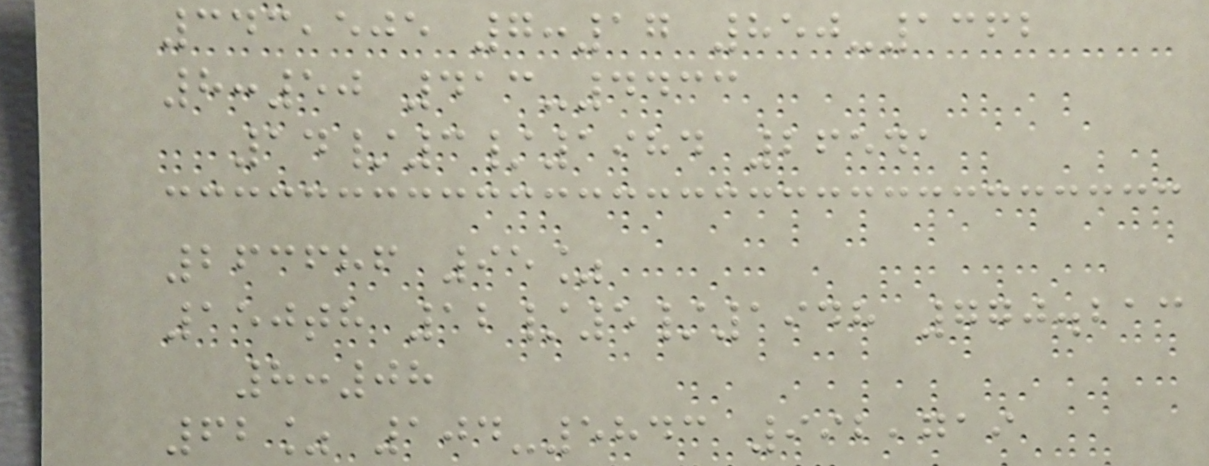343,505 7:17 850-1362
8:50 413-4433
14/3/1984 26541
263686 95%
150th 12/5/1948 770.213
8:08
62% 104-5843 992,719
